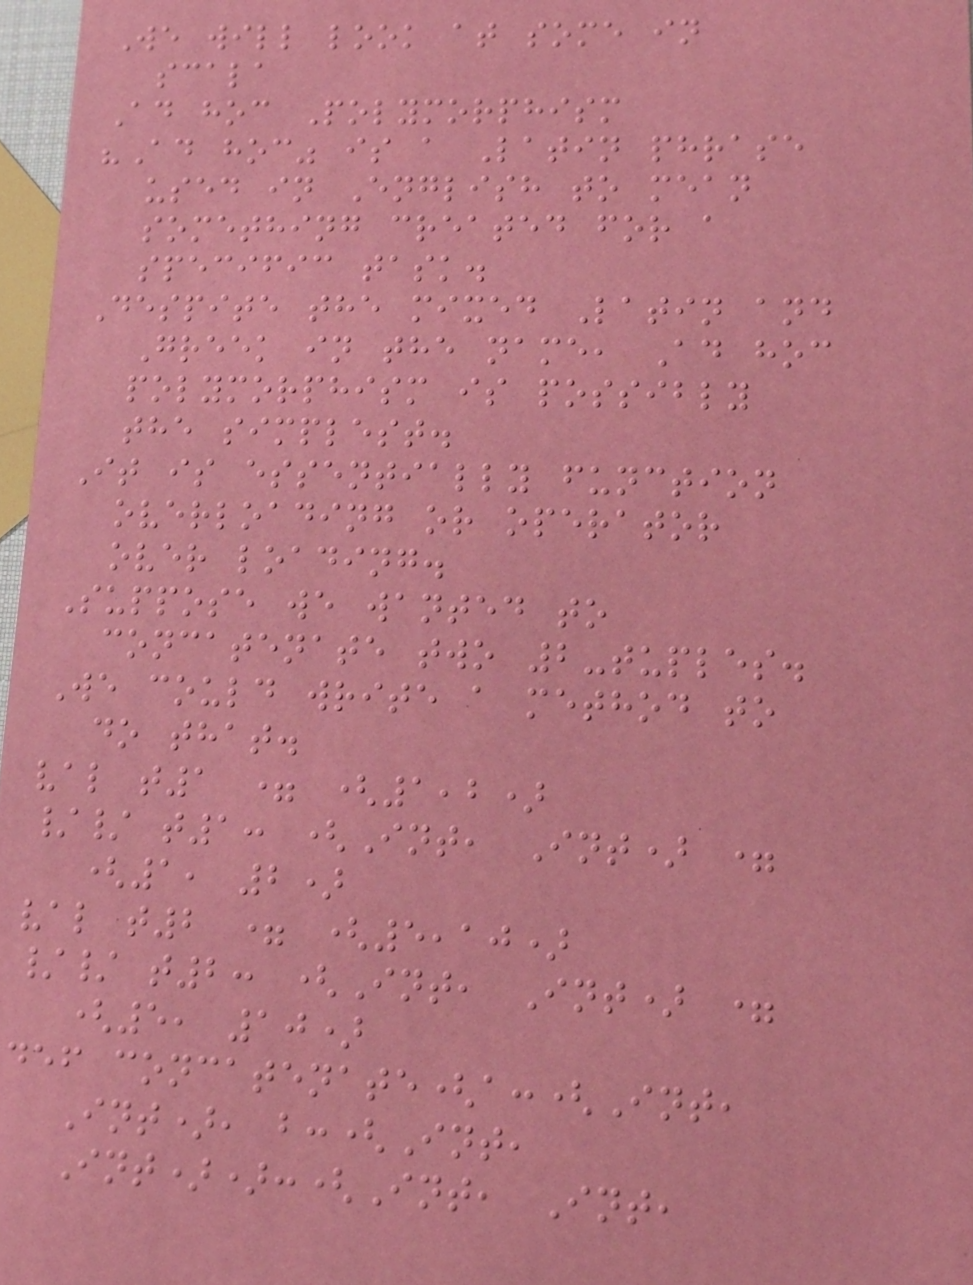We will look at some in
scala
Ad hoc Polymorphism
"Ad hoc" is a Latin phrase
used in English to mean
something created for a
specific task.
Despite the mixed Latin and
Greek in the name, Ad hoc
polymorphism is possibly
the simplest.
It is essentially function
overloading or operator
over loading.
Suppose we wanted to
concatenate two 2-tuples.
We could write a method to
do that.
val t1 = (1,2)
// t1: (Int, Int) =
(1, 2)
val t2 = (5,10)
// t2: (Int, Int) =
(5, 10)
def concatenate(a:(Int,
Int), b:(Int,
Int)):(Int, Int,
